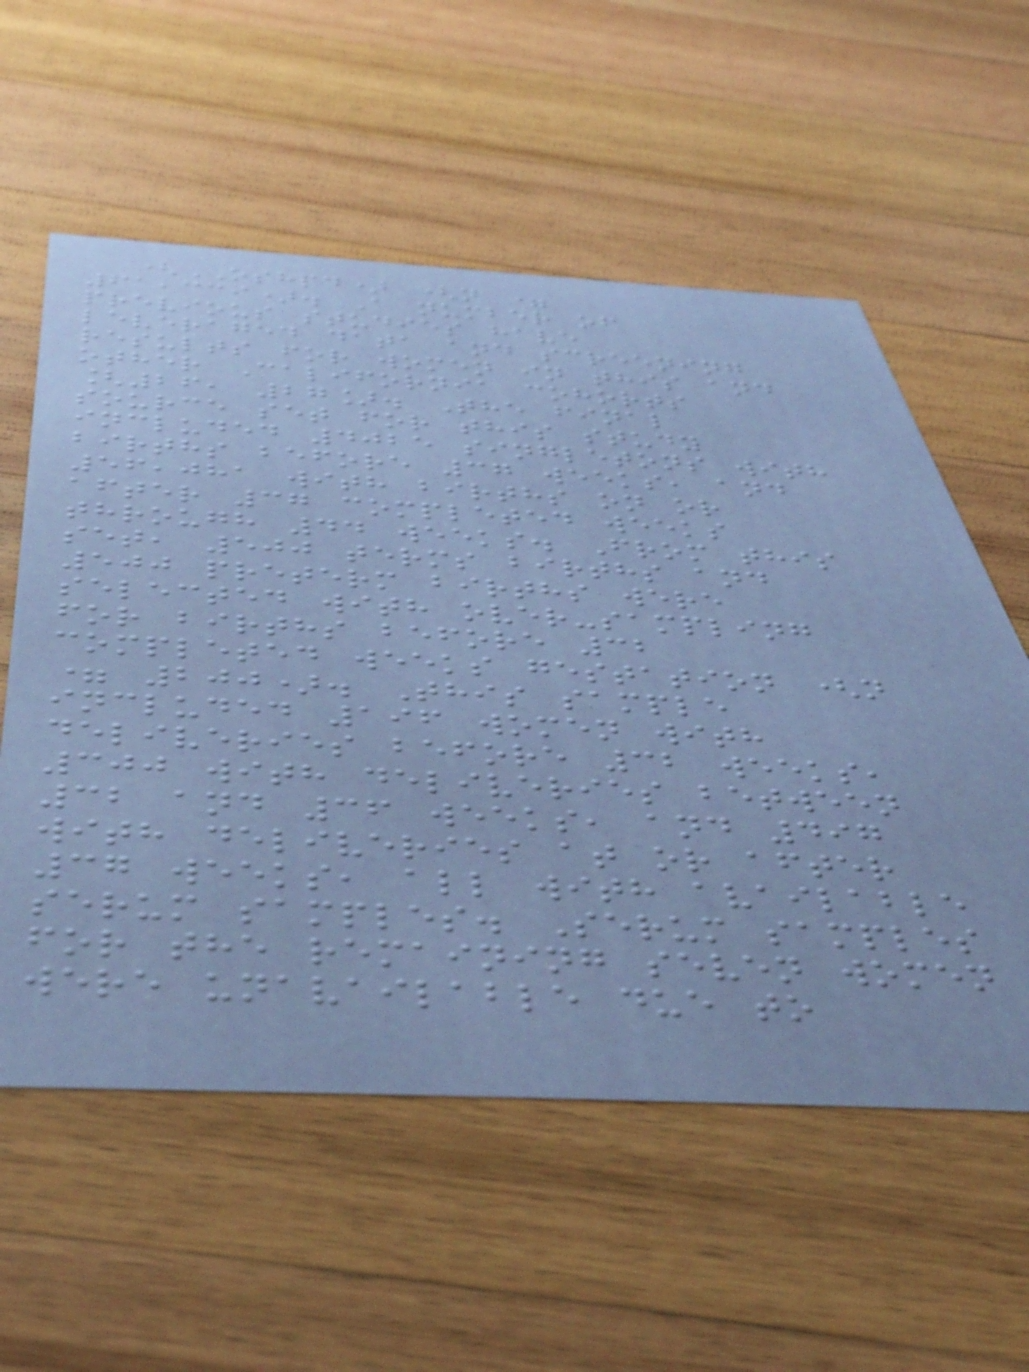(OSHPD) (n =
61,339). A number of
previous studies have
leveraged data and screening
results for women in this and
other California cohorts
[26, 27]. The final
source set for this study
included 4025 singletons with
births before 37 weeks, and
56,081 with births on or
after 37 completed weeks
through 44 weeks. From this
set, 500 terms births and
500 preterm births were
selected with over-sampling
for births before 32
completed weeks gestation (n
= 200). This sample
included 196 women with
deliveries before 32 weeks,
300 with deliveries between
32 and 36 weeks, and 497
with deliveries at or after
37 weeks, all with available
serum samples. Serum samples
for the remaining seven women
were unavailable due to
